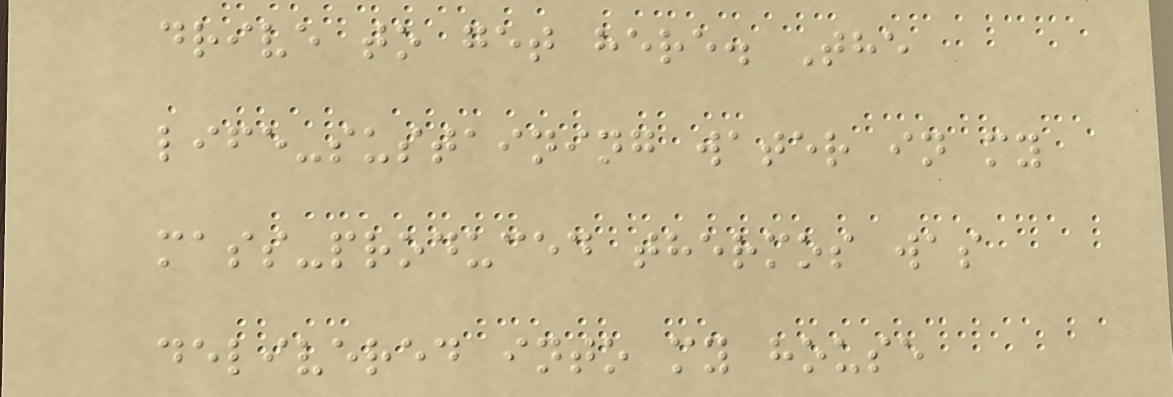drive to get here. The
life-sustaining water in my
mass-produced thermos was
delivered into my house
